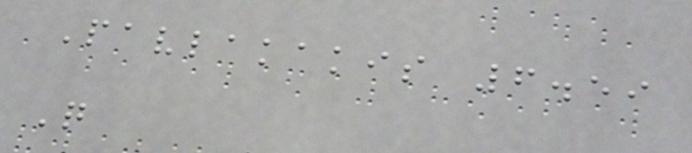Pavlakakis 6.59
Q
